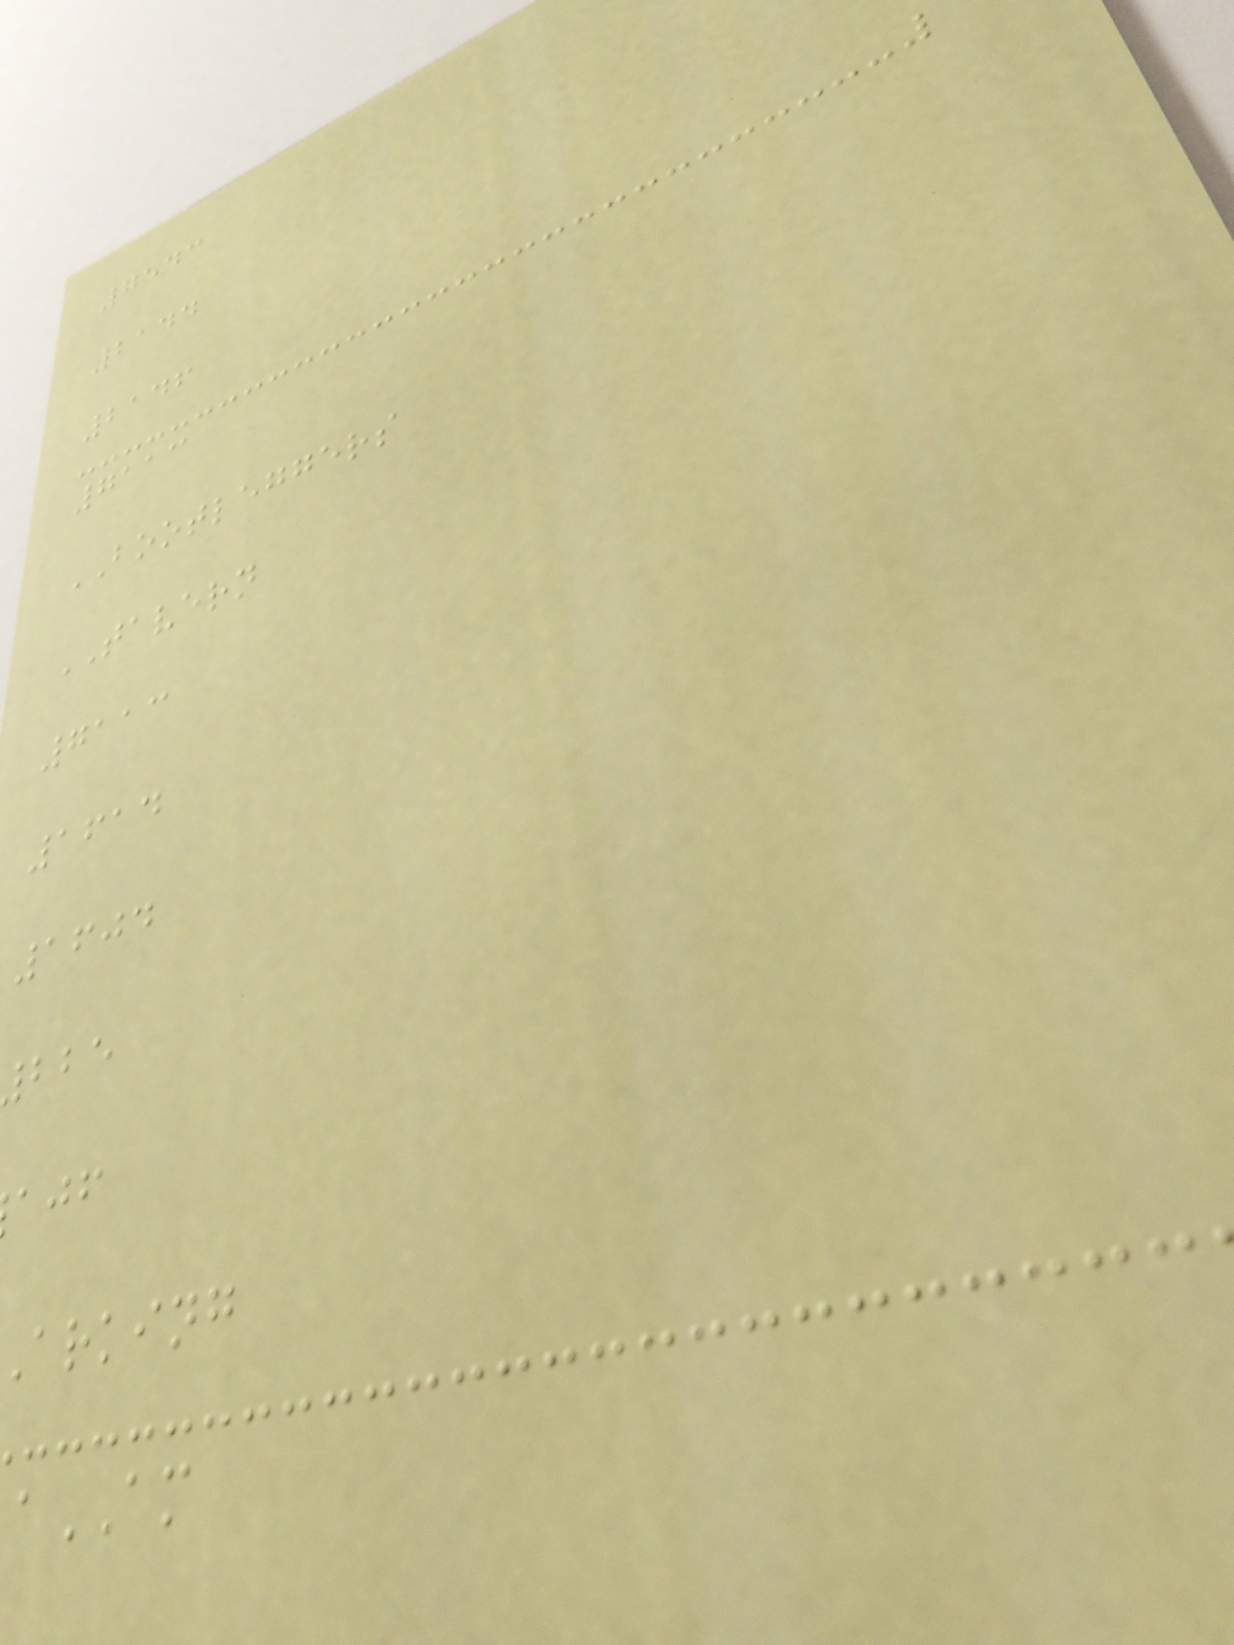7543
2144
2146
7113
BOOTLEGGERS
TAVERN
7113
1614
1604
arking
AM
